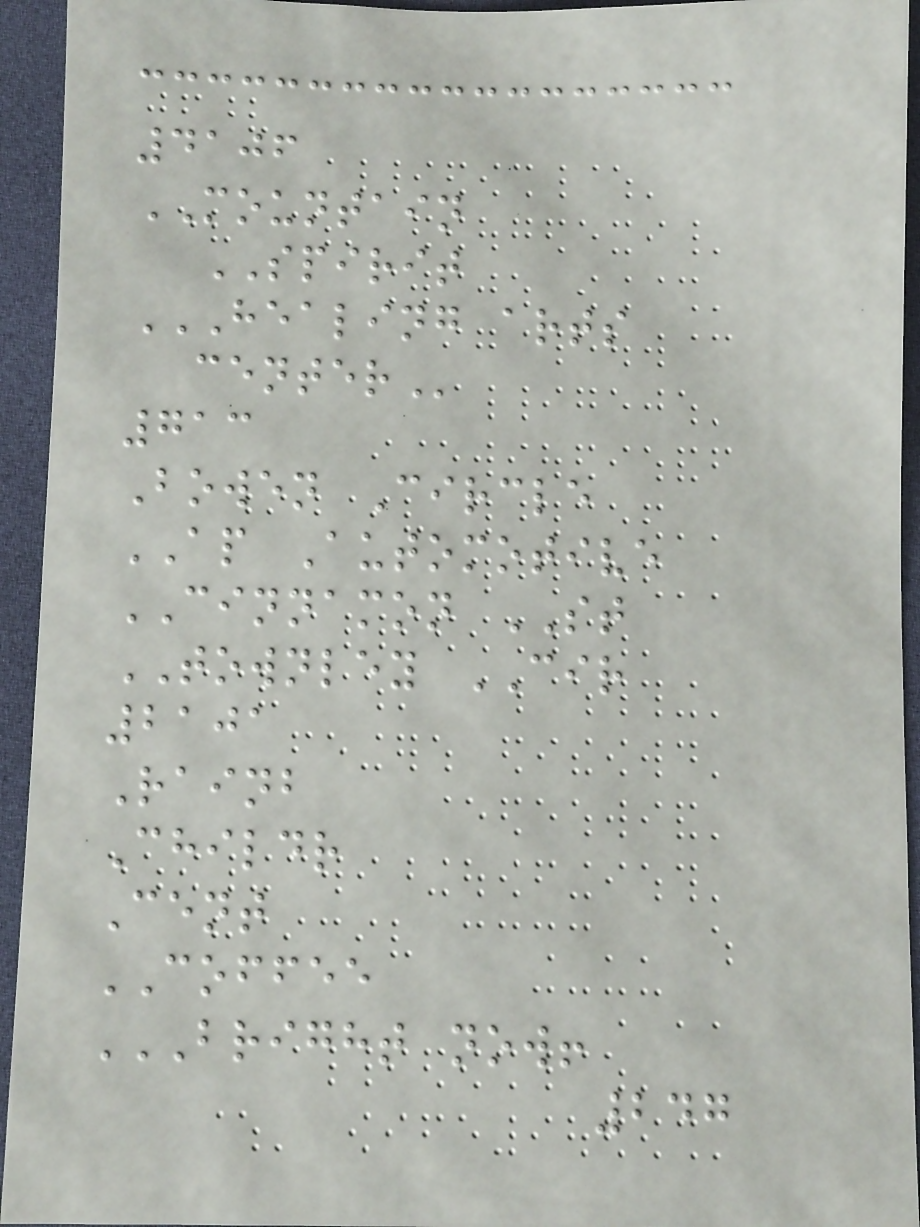4106
MOUNTAIN
SPIRIT
HEALING ARTS
CENTER
713
Bowen Circle
AP Automotive
CINNAMON ST
TOWNLEY CIR
2101
Rainb
Childr
Cent
COFFEE
BRIGHT NOW!
247
